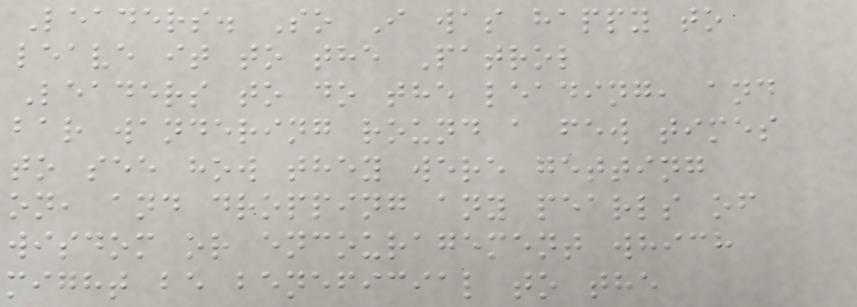Leaders. So I was happy to
leave it to the Patrol
Leaders to do the leading, and
bar wandering round a few times
to see how they were getting
on, and dropping any pearls of
wisdom or encouragement which
might be beneficial to the
